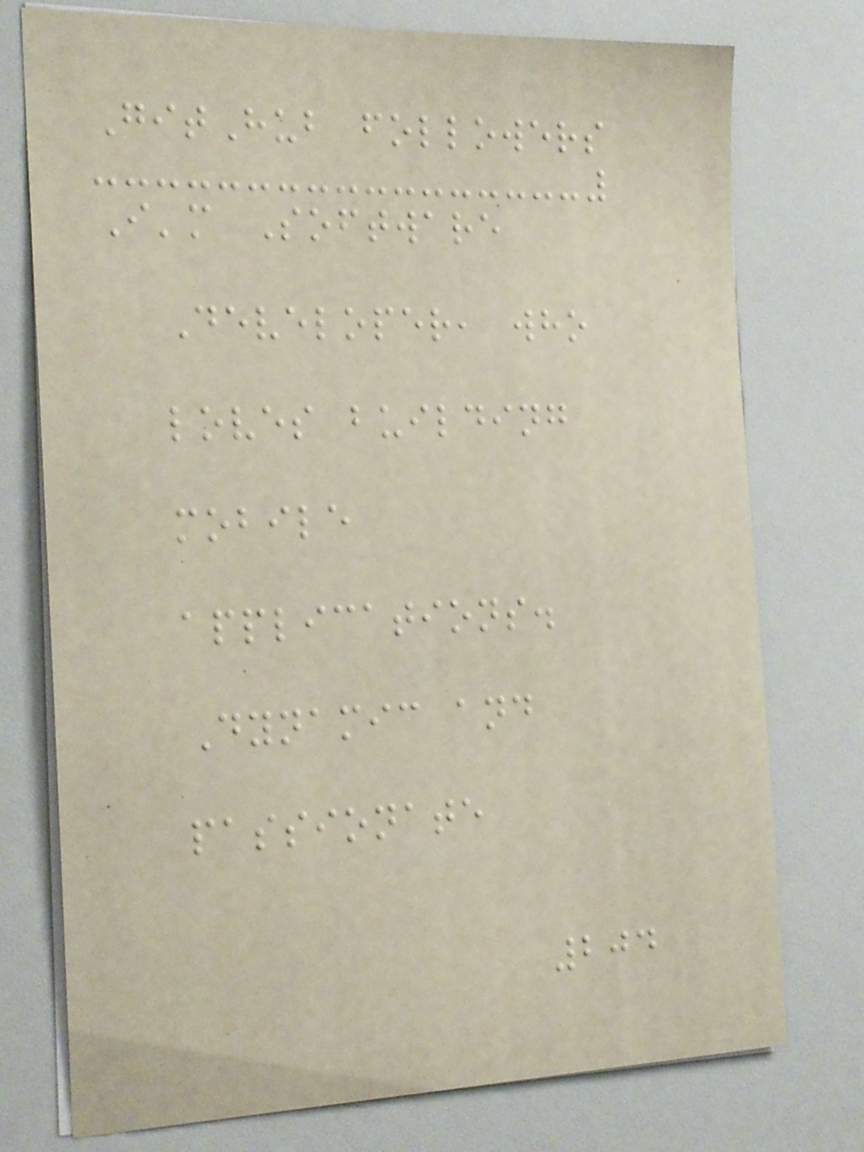GitHub followers
I'm Software
Developer, who
loves building
mobile
applications.
Dynamic and
passionate
204
